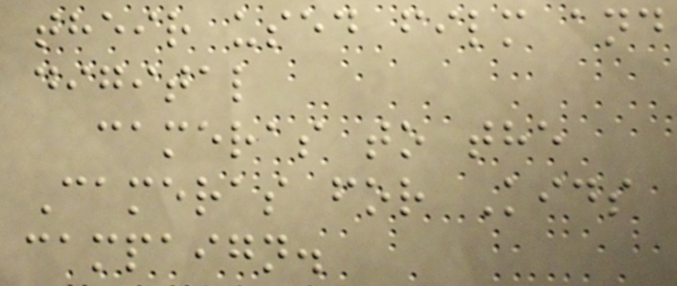their used film and
digital
cameras to the
Cameras for Kids
campaign.
